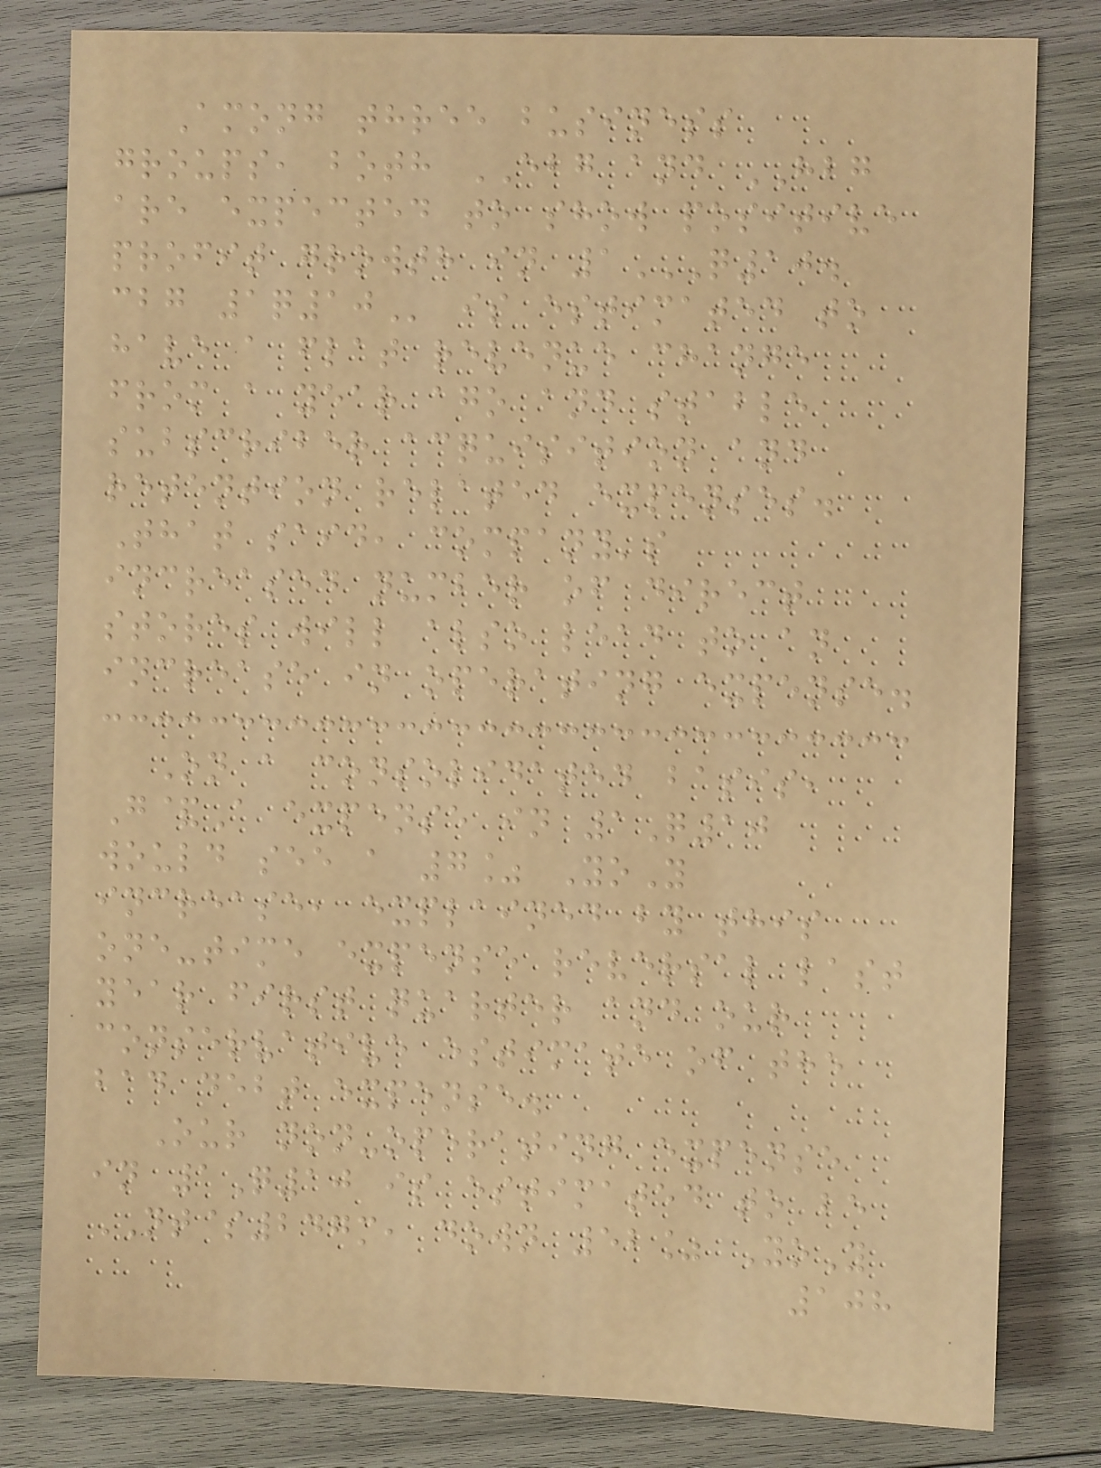Among three business
groups, both EBG and HBG
are expected to show positive
profit growth in 1Q10.
CBG 1Q10 is estimated to
have a flat revenue change
from a year ago and stable
subscriber acquisition and
retention related expenses.
That said, company's
increased number of direct
stores will also lead to an
increase in operating expense.
On a consolidated basis,
G&A expense in 1Q10
would see a 7% YoY
increase, explained by this
one-time expense reversal last
year first quarter and our
conservative estimate of the
bad debt expense.
Our non-operating expense
in 1Q10 is estimated to be
NT$247m, down 52% YoY
108
